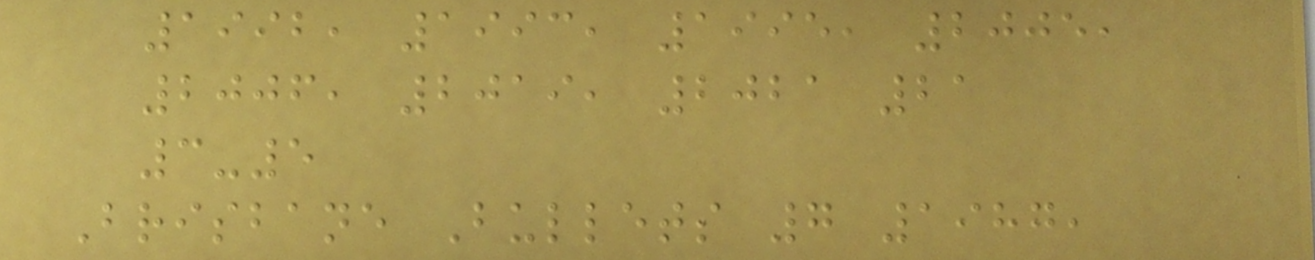1992, 1993, 1995, 2005,
2006, 2019, 2021 21
3-5
Brisbane Bullets 7 1987,
